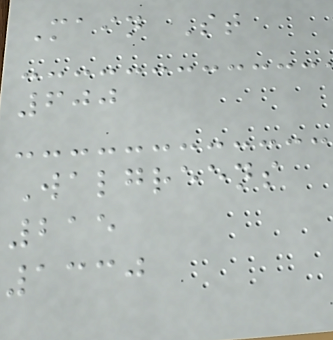Main St
600
Walgreens
215
1330
